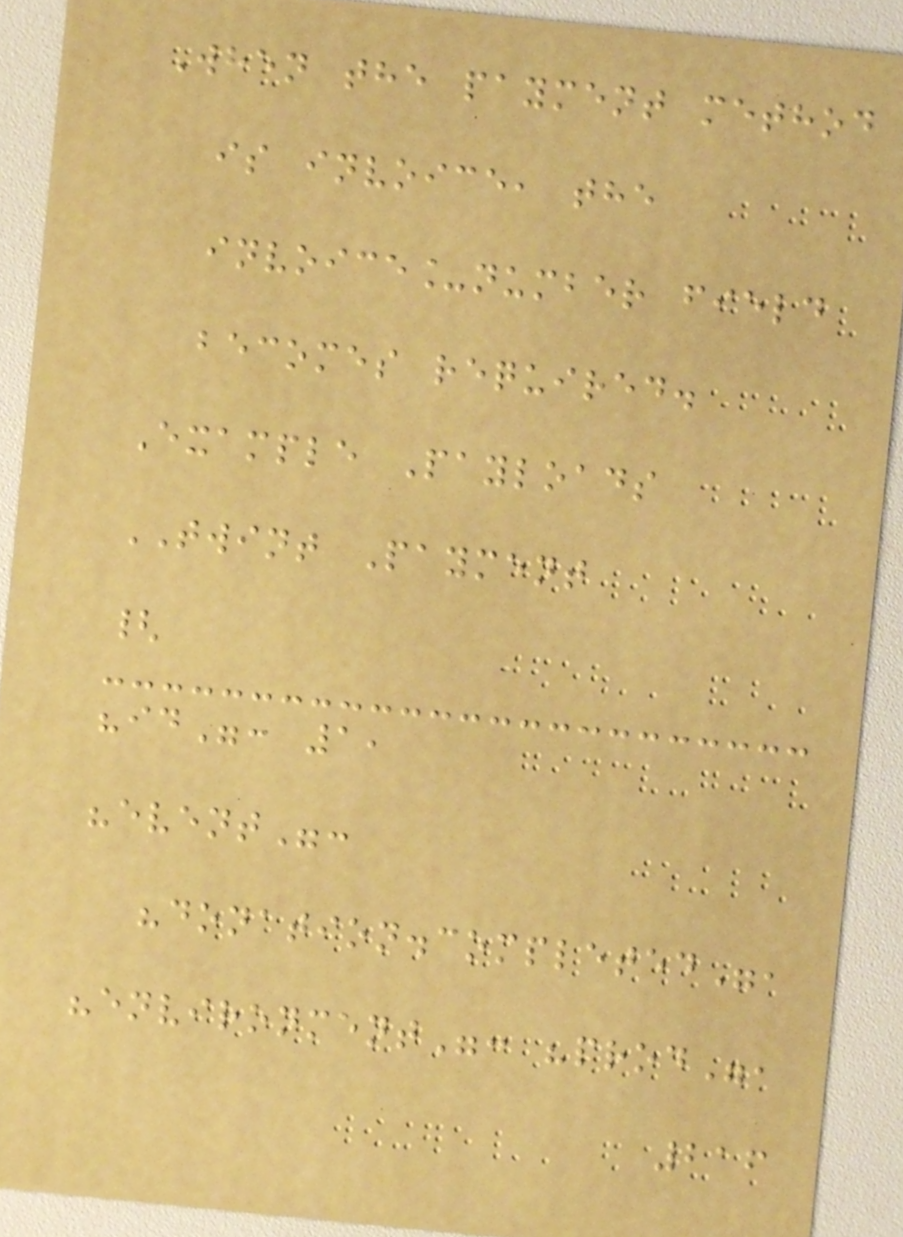When the payment method
is invoice, the
invoice_number field
becomes required.
Example Payloads
TWINT Payment
{
"id": 1,
"event":
"donation.completed",
"environment": "prod",
216
